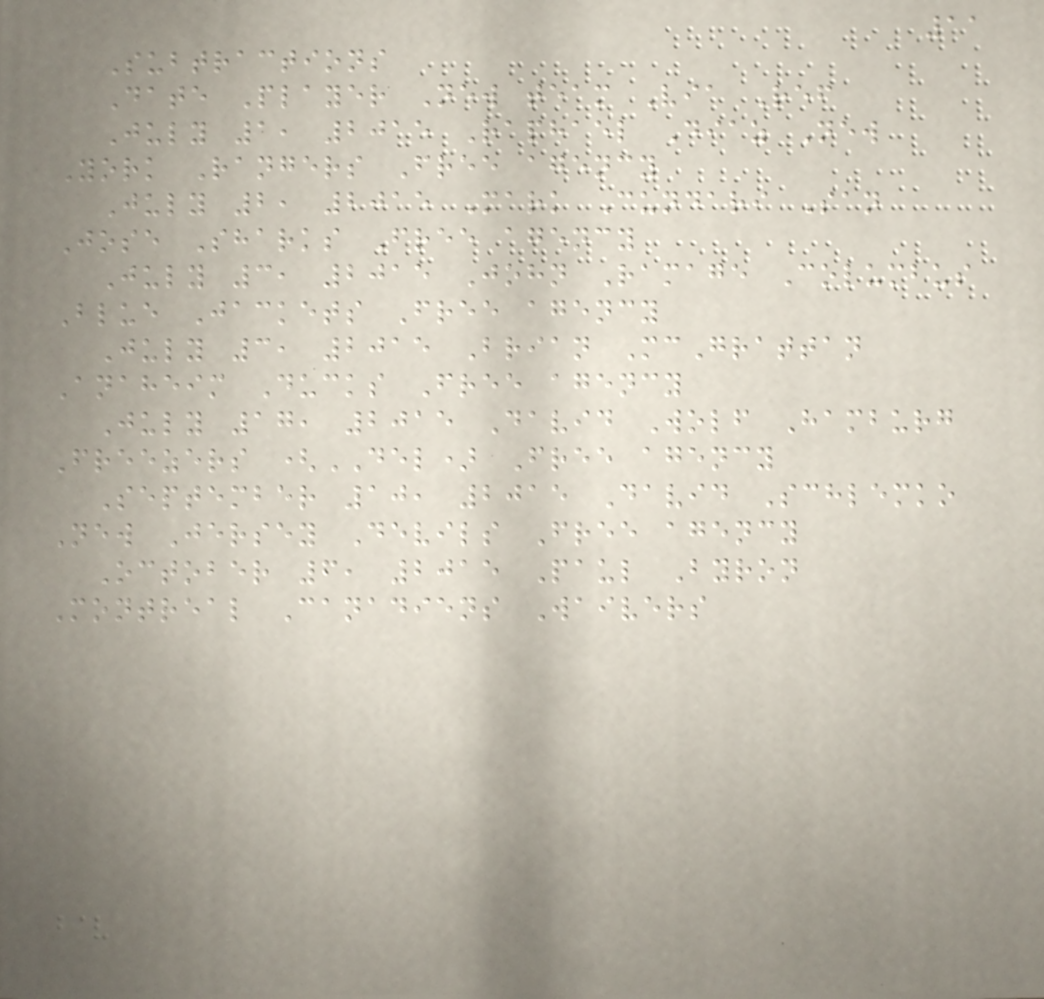11
Subtractions
Date Player New team Via Ref
July 1, 2015 Raphael Diaz New
York Rangers Free agency
July 2, 2015 Mark Cundari San
Jose Sharks Free agency
July 3, 2015 John Ramage Columbus
Blue Jackets Free agency
July 3, 2015 Brian McGrattan
Anaheim Ducks Free agency
July 17, 2015 David Wolf Hamburg
Freezers (DEL) Free agency
September 10, 2015 David Schlemko
New Jersey Devils Free agency
October 6, 2015 Paul Byron
Montreal Canadiens Waivers
